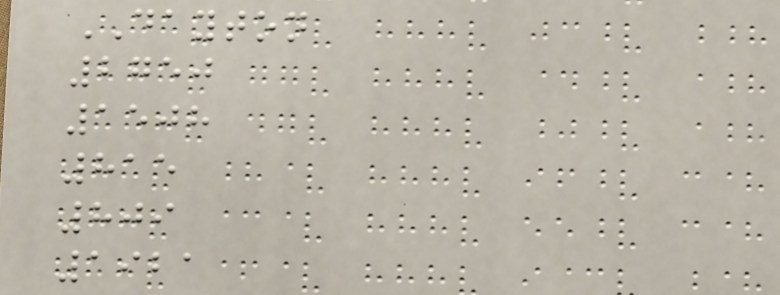DAYTON
2750
1508
815
809
1921
